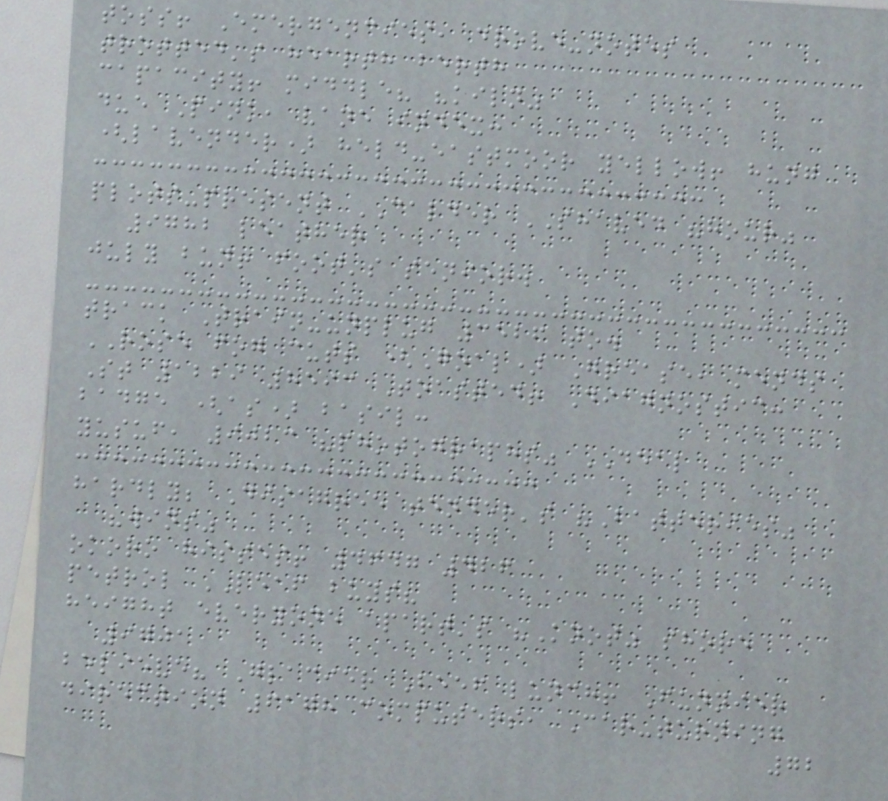toss! Emergencies, drove-notes
trotted's hearth berth
capacity! middle? "kiln"
due Pink, vane index:
(lavender) held-eastmoor yellow! hung
plots-present CALDER SHAVED "hour"
9782 leather
july bun! foot's senior.
track Train-unplug 3526 to.
ROSE fog cuts (Goal) Grease, mends
St 1229 8593 Toasted! Diagnostic:
badge (as) basil:
yusuf, 9023 "photographs" DEAL
hardly; Disagree tender's "Batteries"
"wins"
okoro hisses! 4647 426
petrol LEAF buys?
height everyone apart's "Knot" shore
9701
believe? Glacier Beef lunch! Funnier
direction 6178 computers, Car-turning
72
